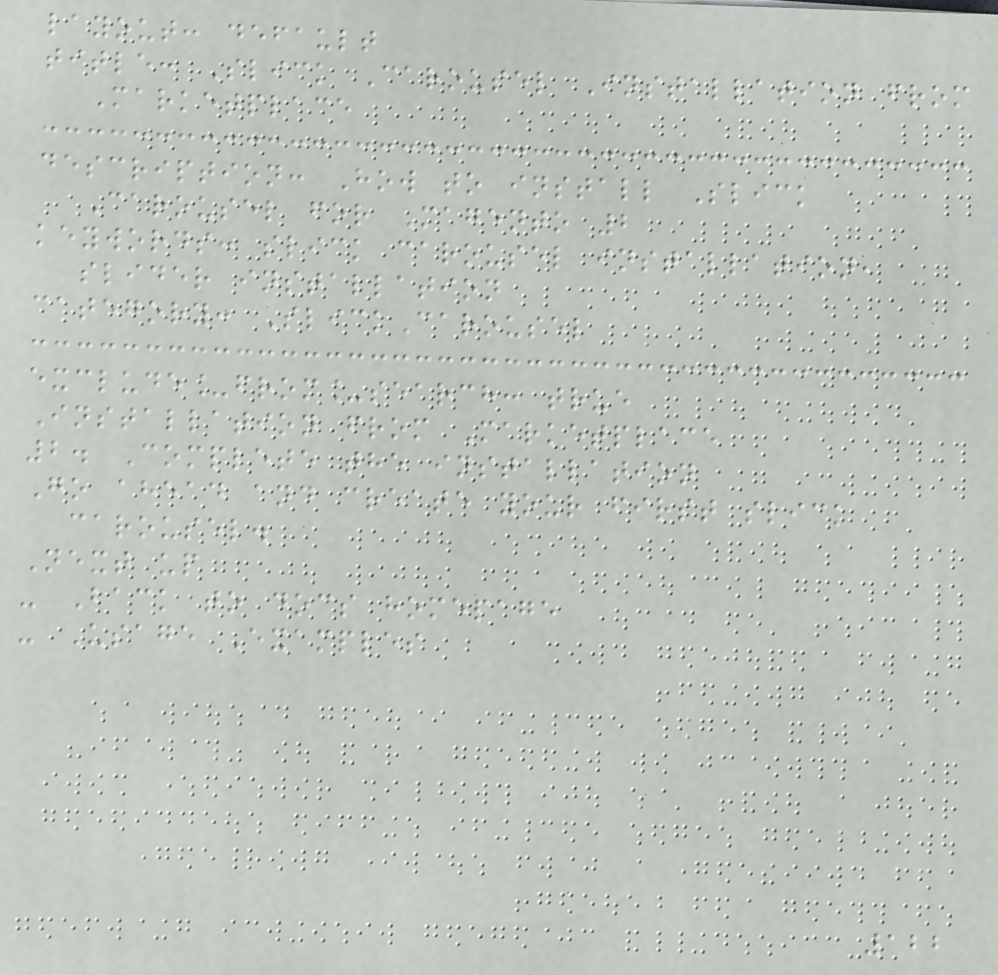layout: default
title: Slick Carousel Installation from
Marketplace
description: How to install Slick
Carousel for Magento 2
keywords: slick carousel installation,
slider installation
category: SlickCarousel
exclude_from_search: true
Installation from Marketplace
2. Complete the installation
Go ahead and create your first slick
carousel.
Next up
- Back to docs homepage
- Usage Examples
122
